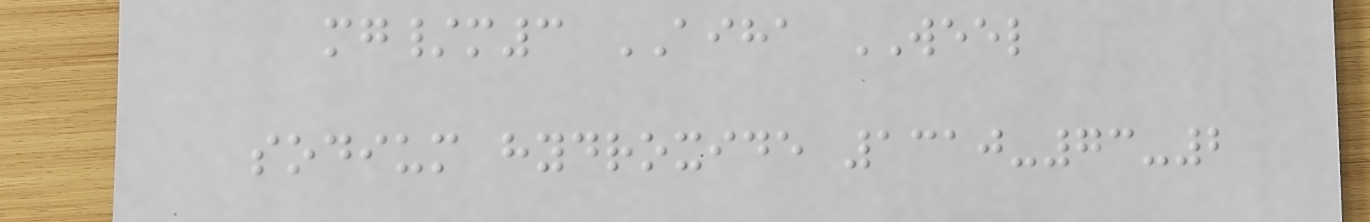mg/m3 AIHA WEEL
sodium hydroxide 1310-73-2
